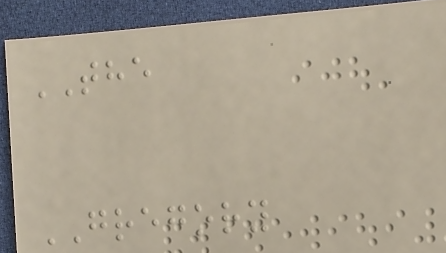THE
GREGORY
